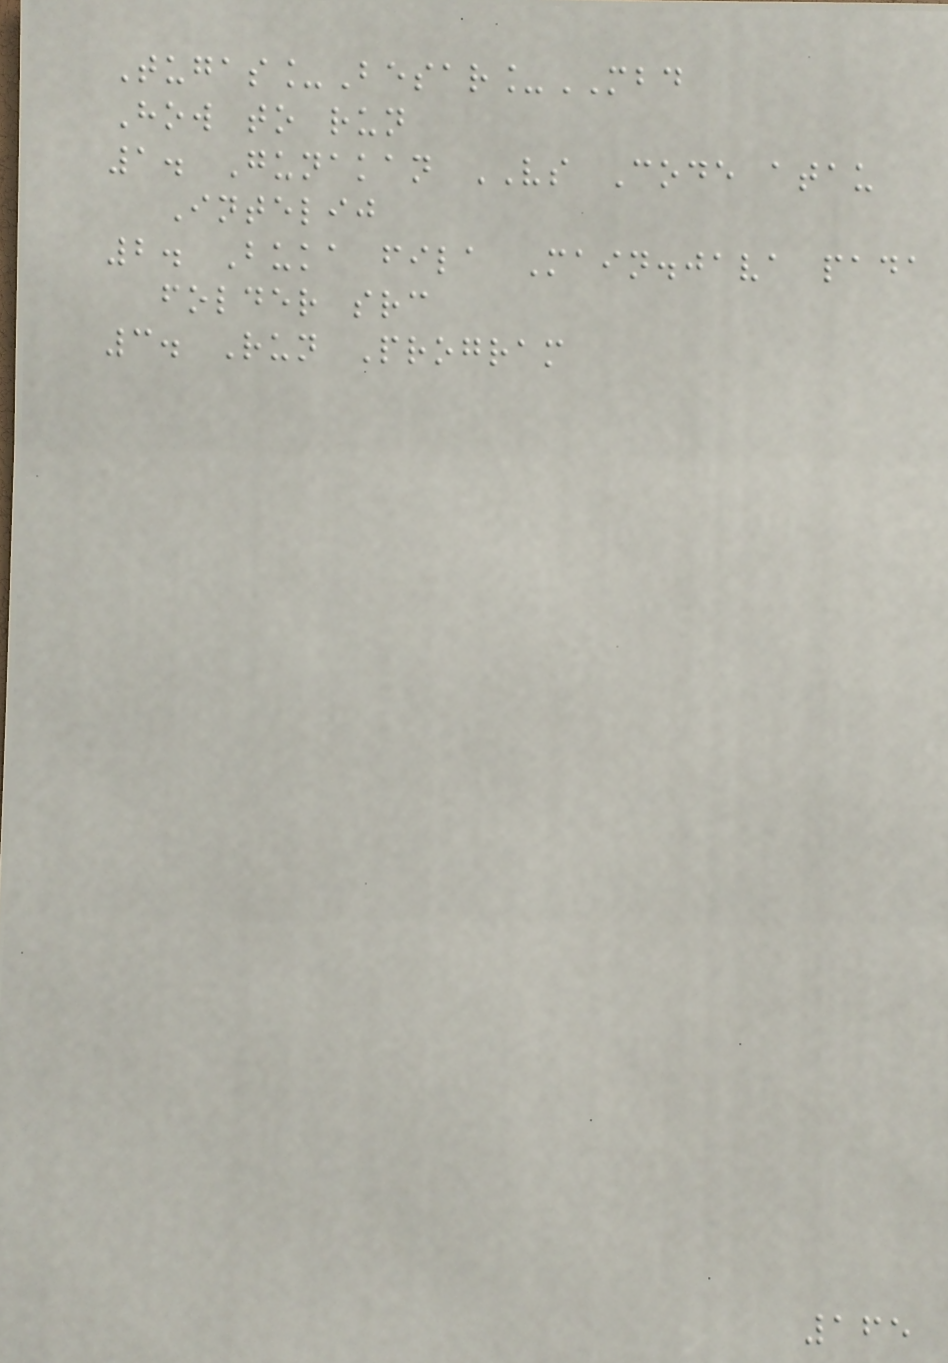Tugas_Besar_MBD
How to run
1. Gunakan VS Code atau
Intelij
2. Buka fila Main.java pada
folder src
3. Run Program
165
